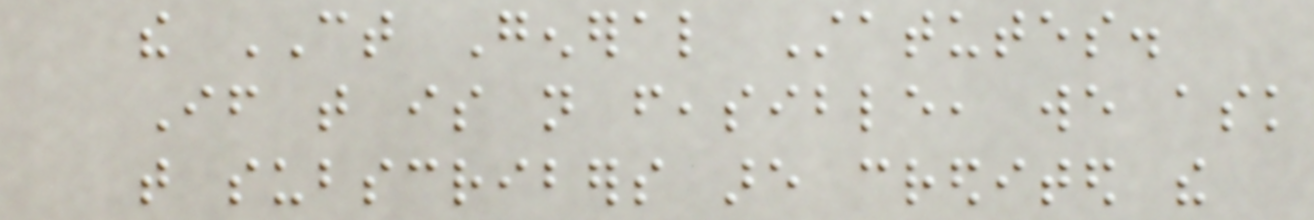the CT General Statutes.
If that is not feasible, we ask
that subscribers are credited the
